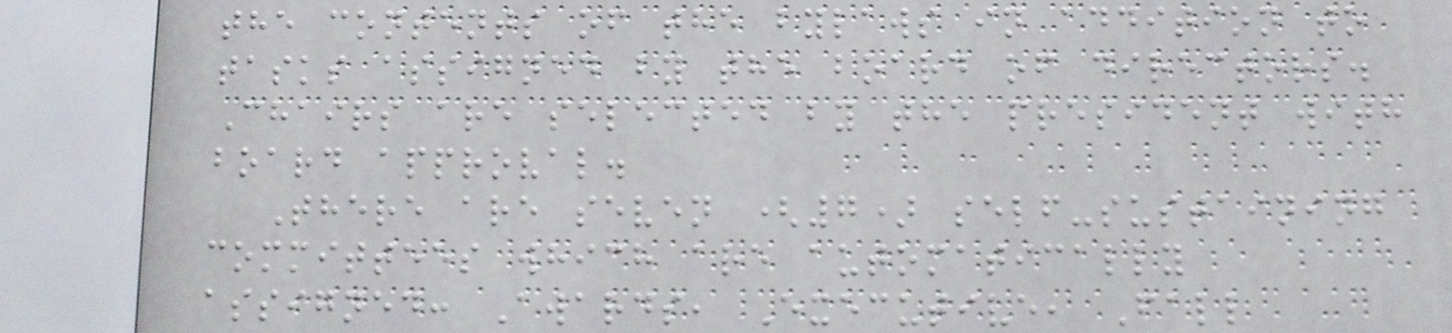the contents of the bylaws in addition to
tasks assigned by the board of directors.
Chairs are selected by the president with
board approval.
There are seven (7) self-sustaining
committees which are automatically
assigned: Awards, Executive, Fall
